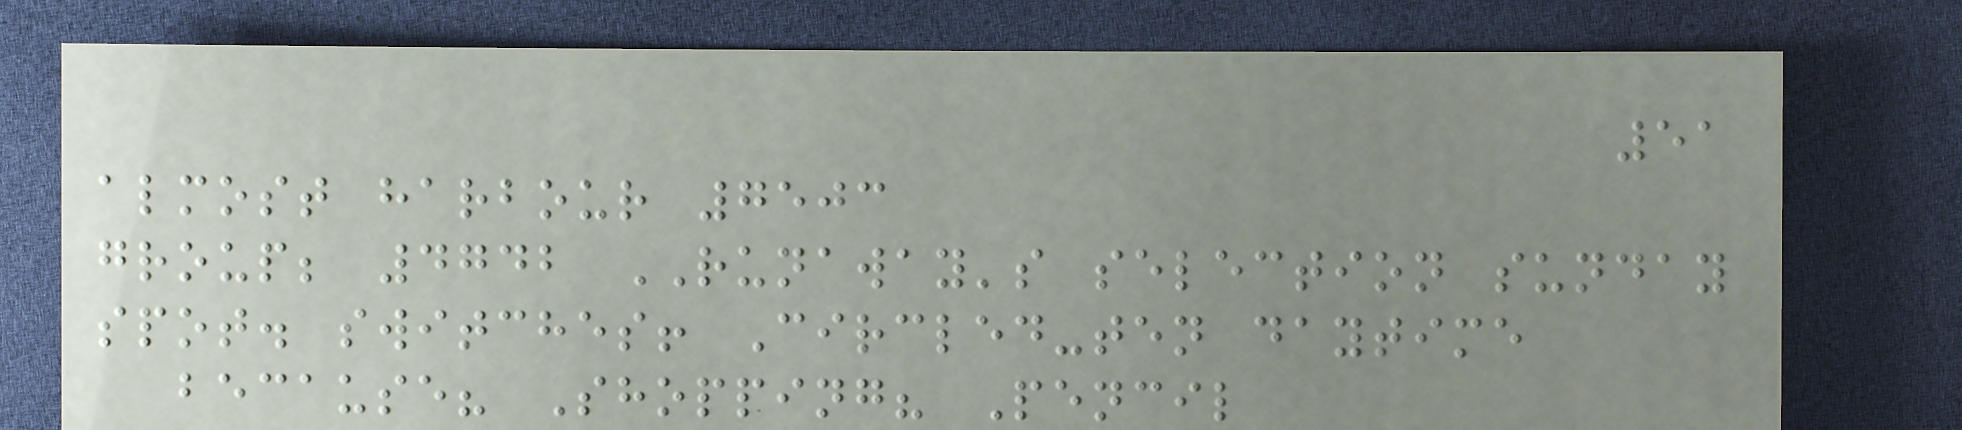51
almost harbour 7503
group; 4742 RUNAWAY's selection sunday
spot. switches! Circled-ten daytime
because? Shopping? Pencil
